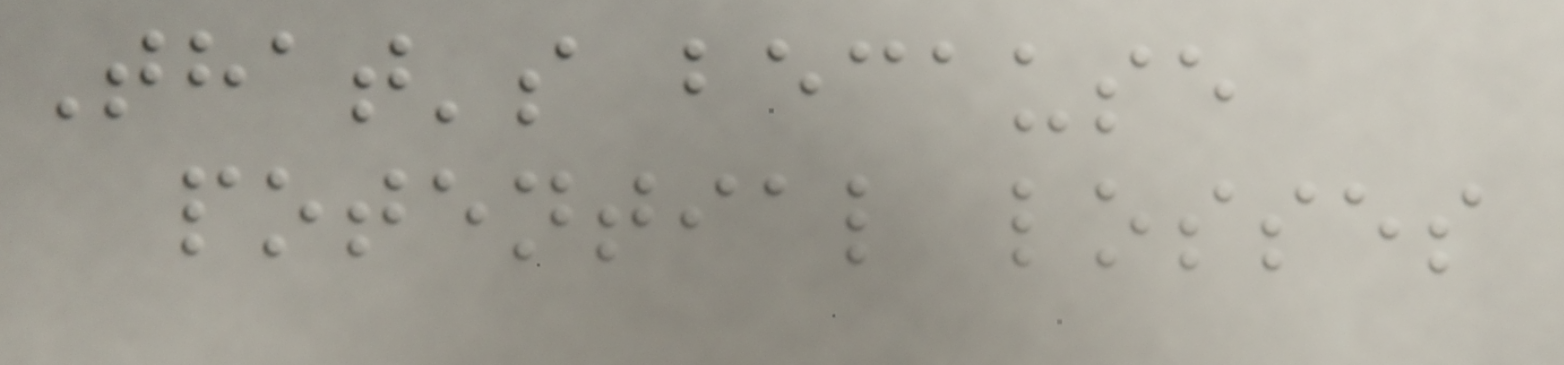That's because
potential losses
